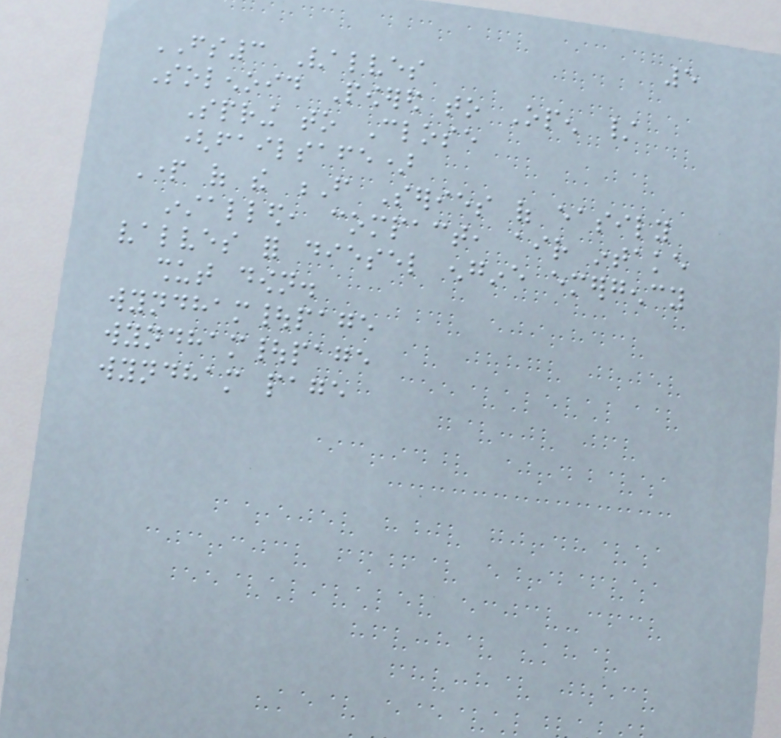5
FS3 Valves
Solenoid Powered to Open /
Spring to Close
(failsafe)
Part of the F Series of easily
installed, compact, air intake
valves for diesel engine emergency
shut down.
wyndham|page
wyndham|page
wyndham page
